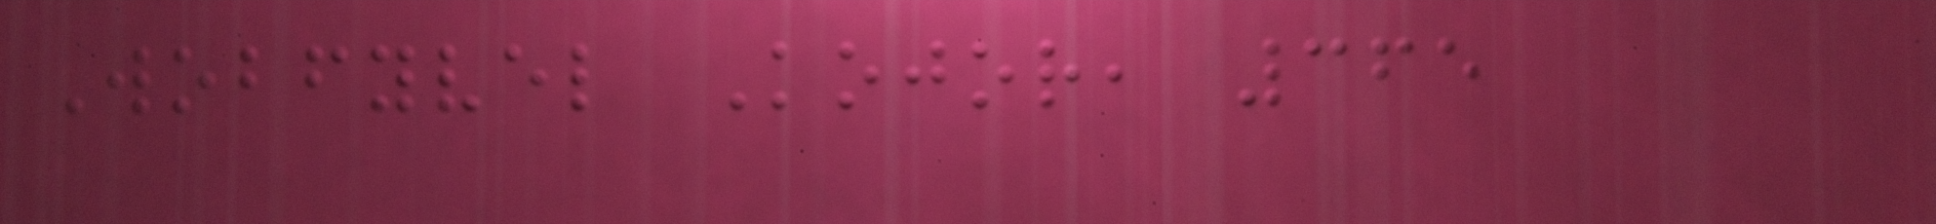Wobfyvel Kojor, 365
